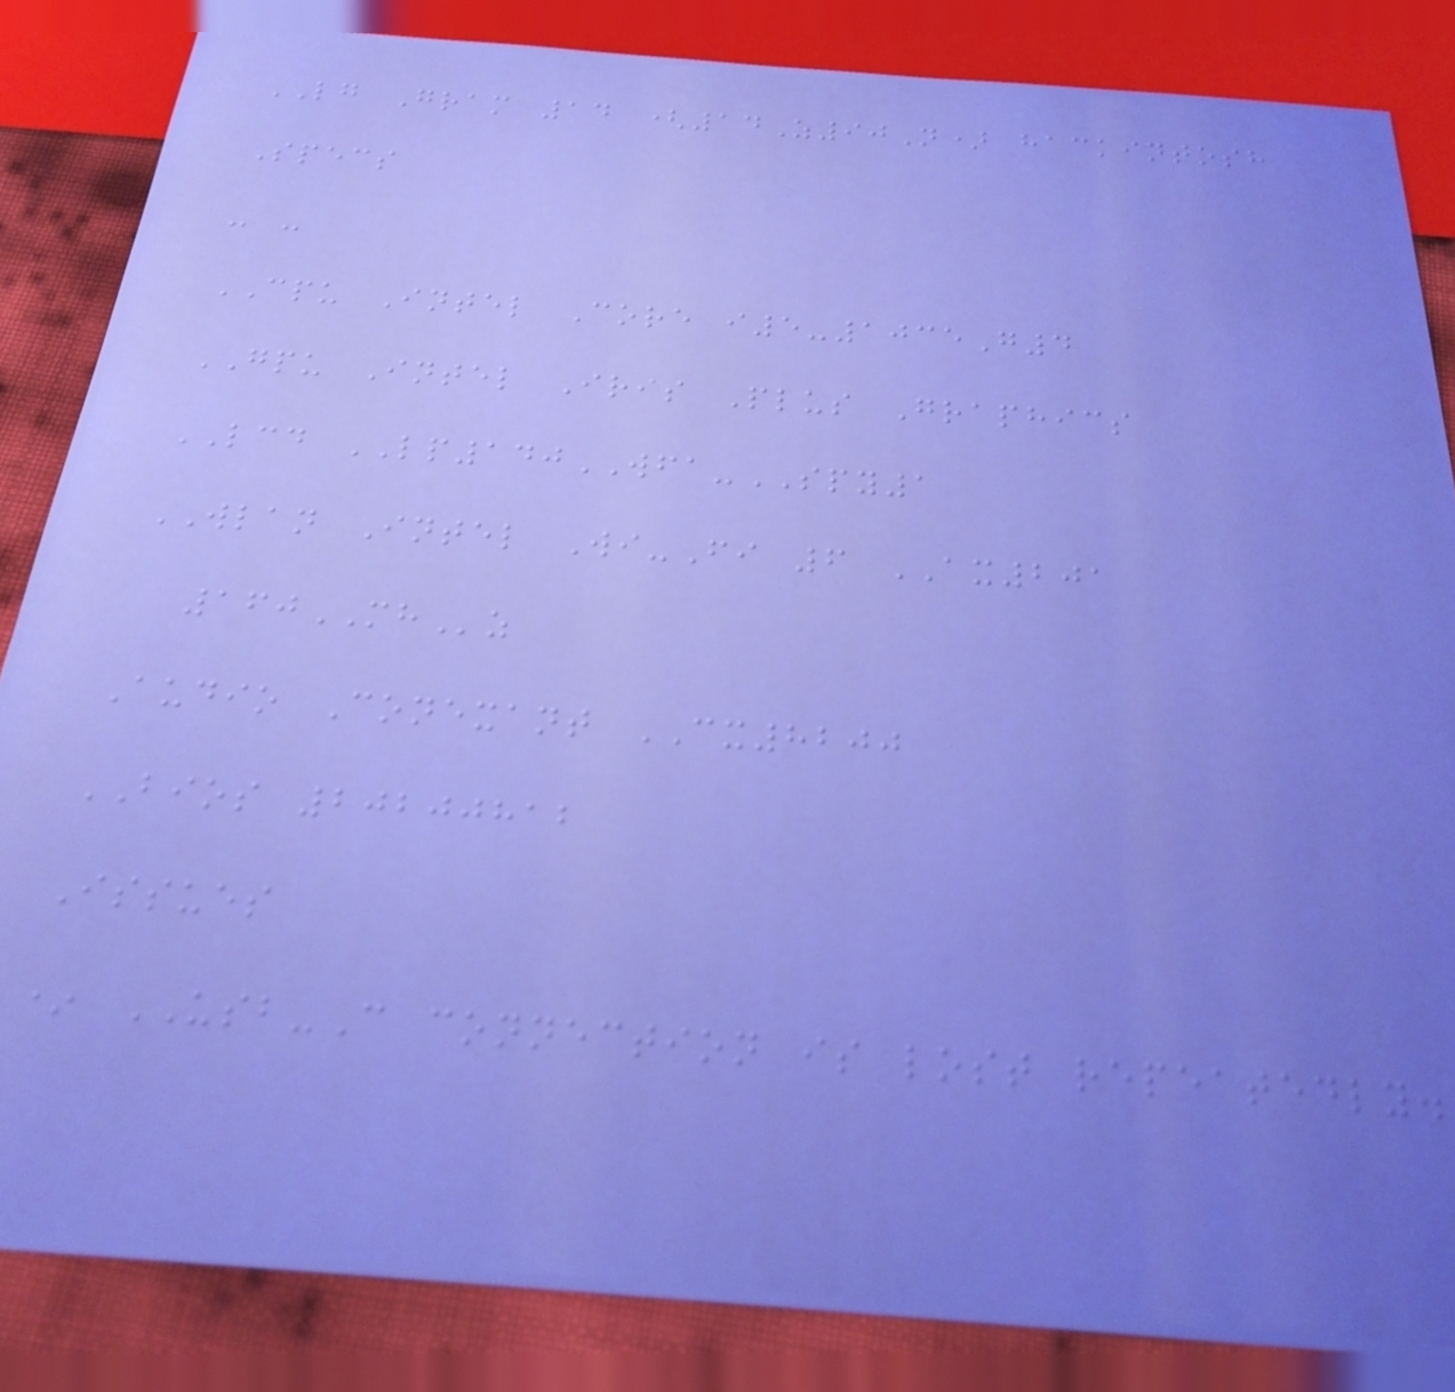LG Gram 14 (14Z90N) hackintosh
Specs
- -
CPU Intel Core i5-1035G4
GPU Intel Iris Plus Graphics
LCD LP140WFA-SPY1
WLAN Intel Wi-Fi 6 AX201
160MHz
Audio Conexant CX8200
BIOS 20200812
Issues
* USB-C connection is lost repeatedly.
